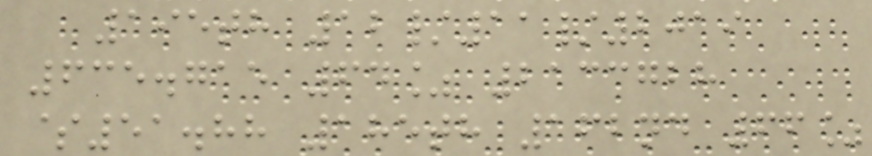195th 12/11/2019
635.715 64% 2133728
$51.88 185th 162nd 66%
